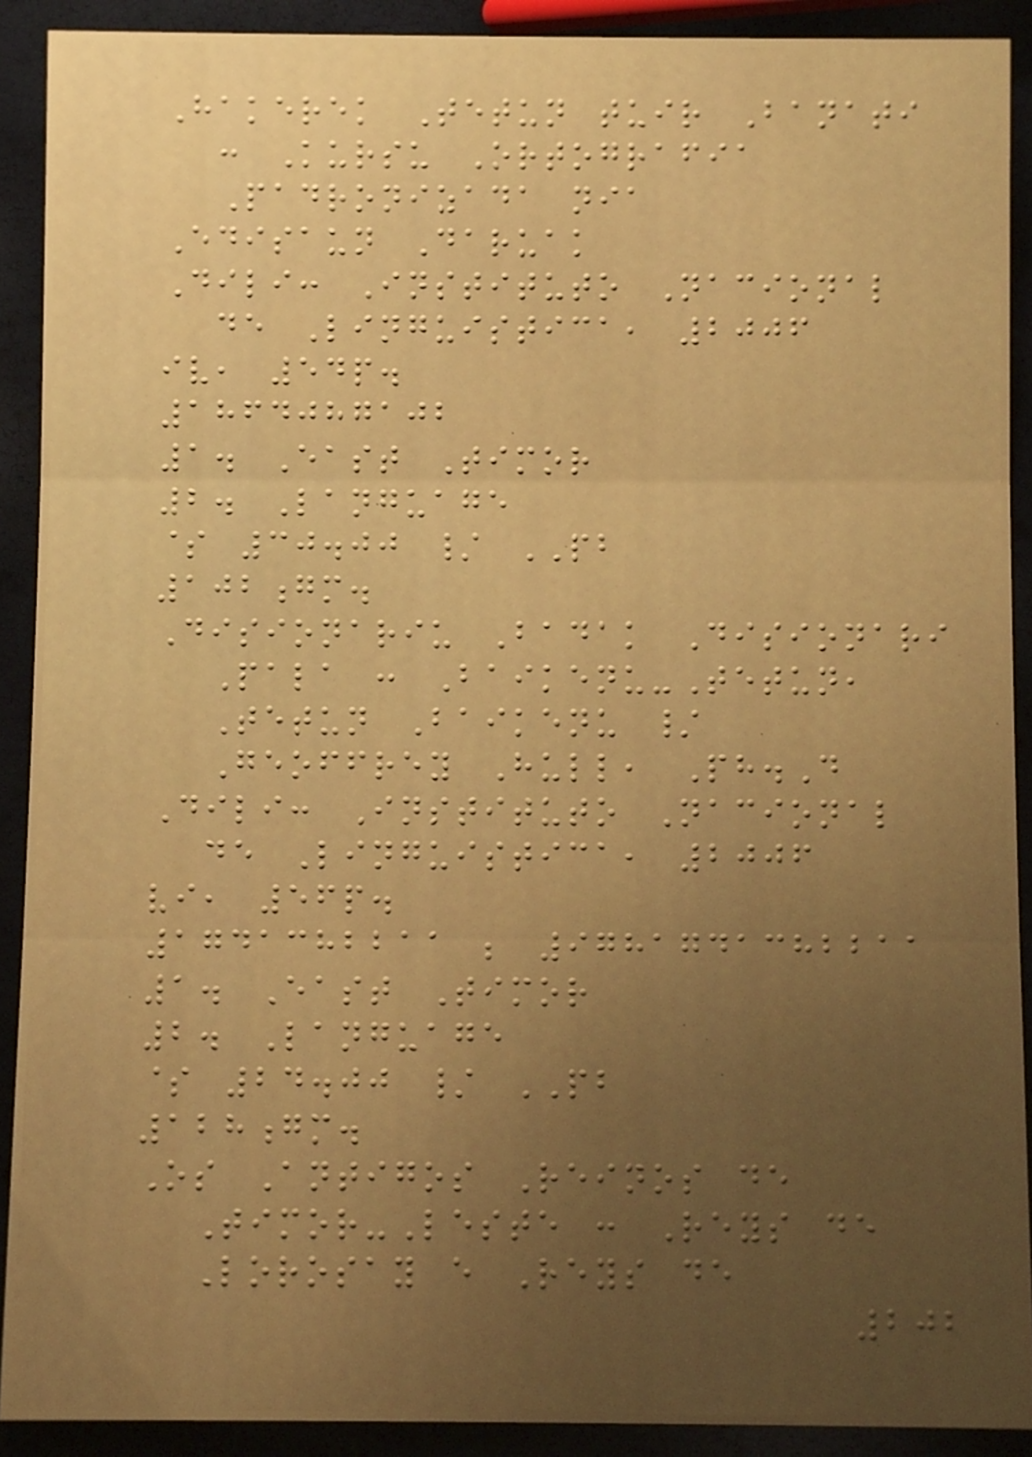Hakerek Tetun tuir Banati
: Kursu Ortografia
Padronizada nia
Edisaun Daruak
Dili: Instituto Nacional
de Linguistica, 2006
iv, 54p.
1864087102
1. East Timor
2. Language
$ 30.00 / PB
102gm.
Disionariu Badak Disionari
Pala : Baikenu-Tetun,
Tetun Baikenu /
Geoffrey Hull, Ph.D
Dili: Instituto Nacional
de Linguistica, 2006
vi, 56p.
1741382211 ; 9781741382211
1. East Timor
2. Language
$ 24.00 / PB
128gm.
Os Antigos Reinos de
Timor-Leste : Reys de
Lorosay e Reys de
202
